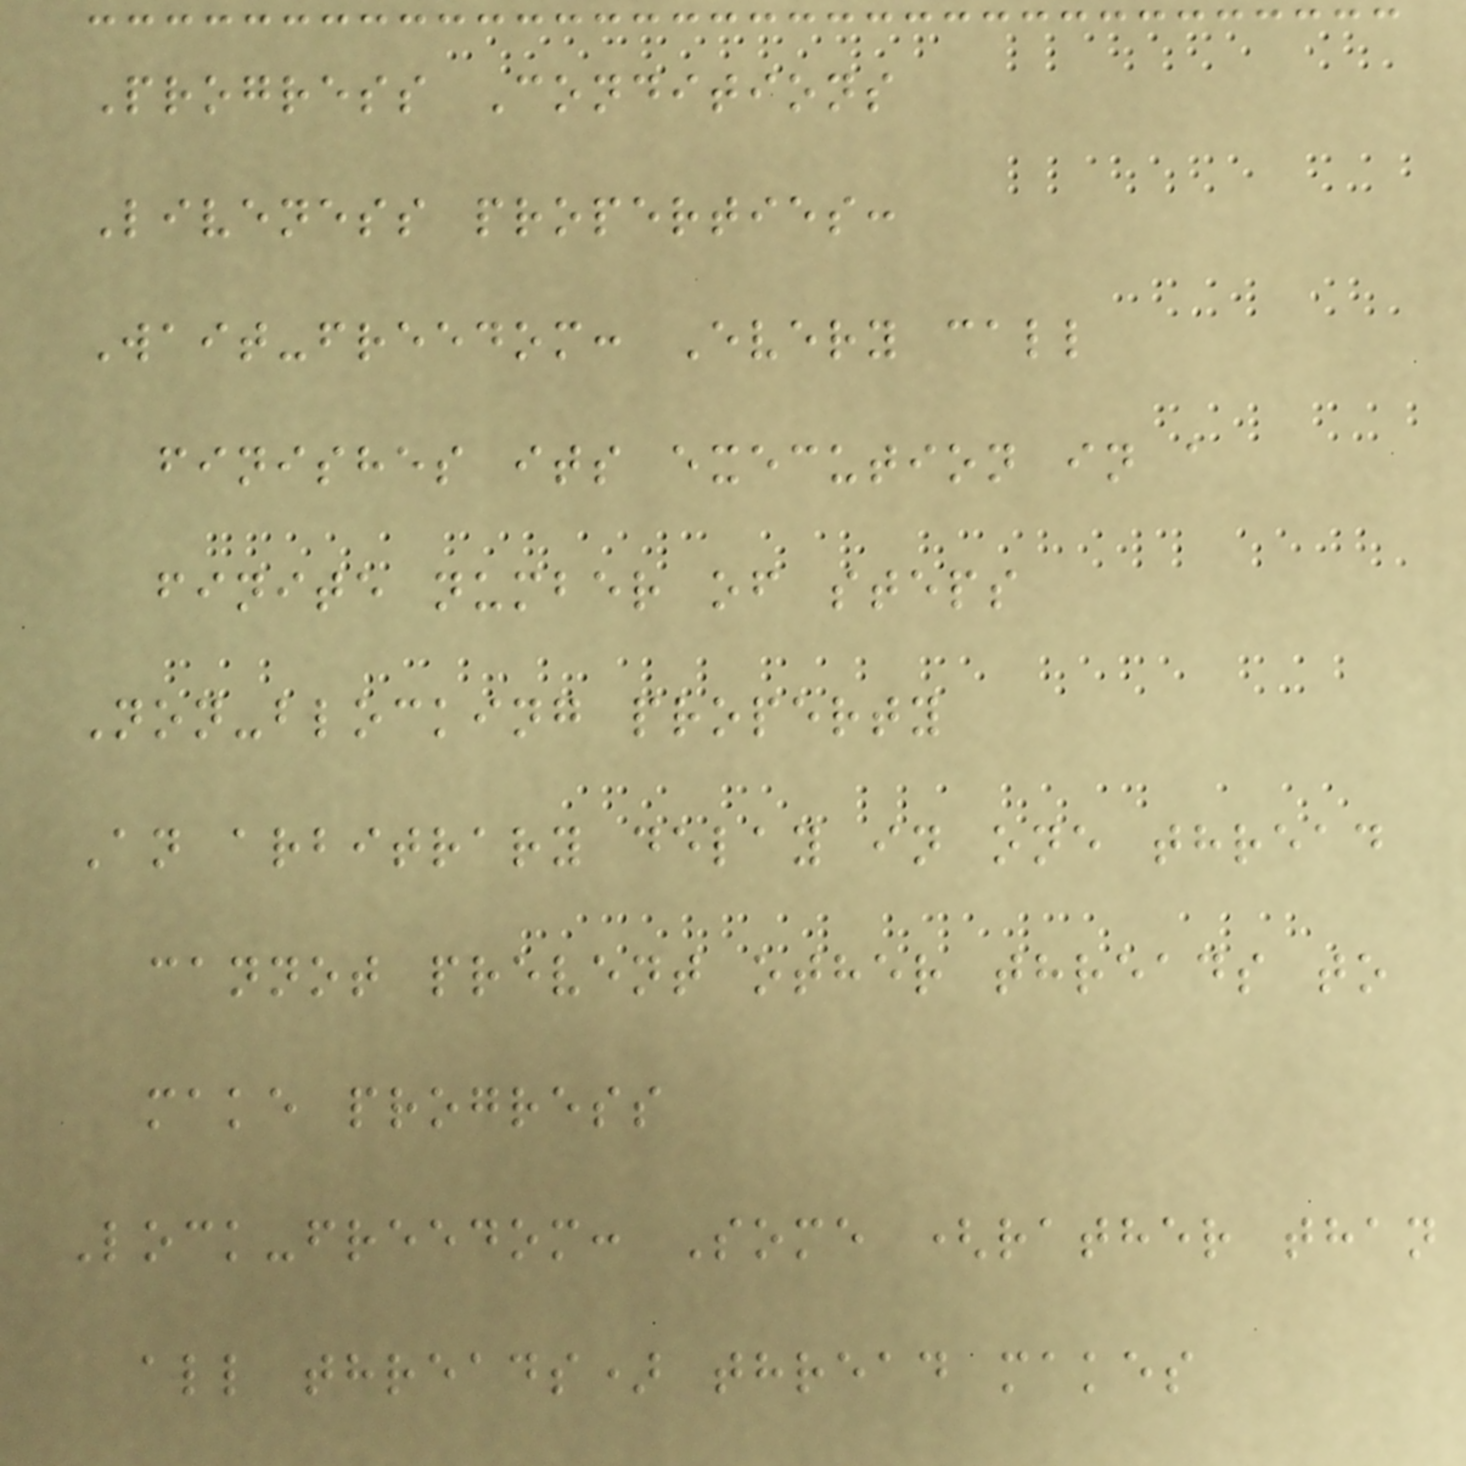Progress Conditions
Liveness properties:
Wait-freedom: Every call
finishes its execution in a
finite number of steps
Non-blocking property
An arbitrary delay in one thread
cannot prevent other threads to
make progress
Lock-freedom: Some (rather than
all threads) thread makes
